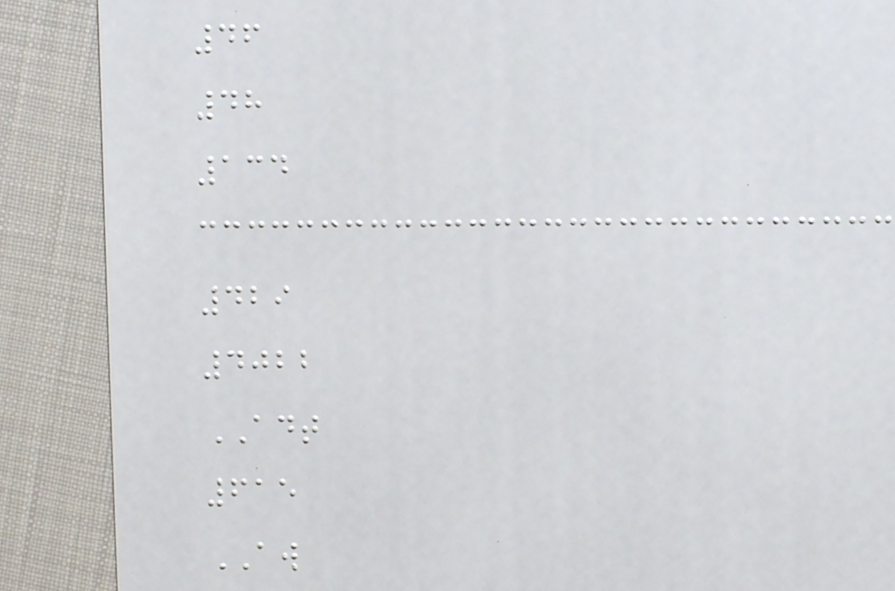46
48
134
429
4022
ADT
615
AW
